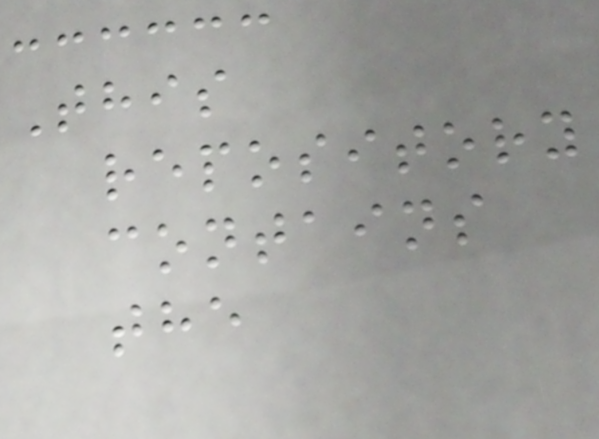This
repository
contains
the
